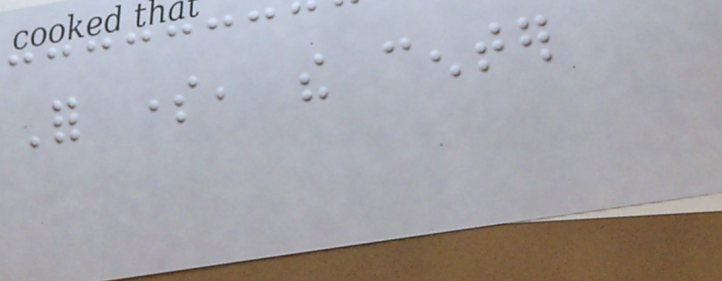For some, the center
